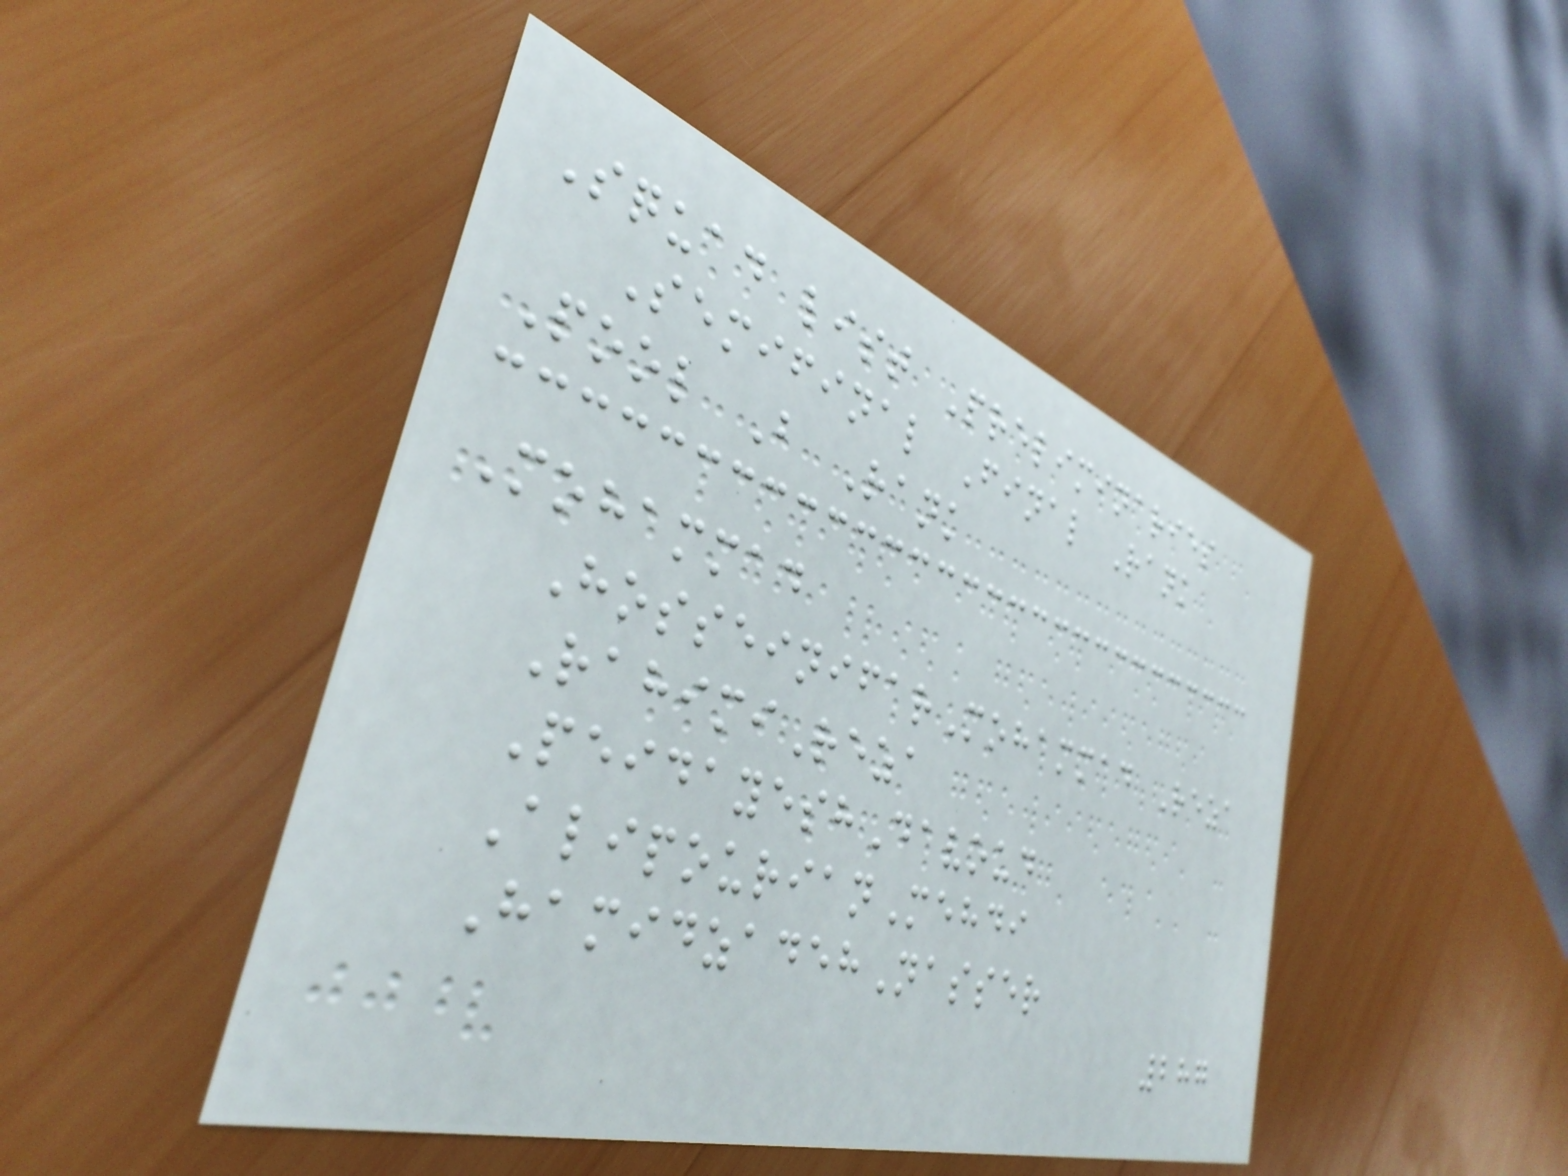Squad list Preliminaries
Semifinal Final Rank
Pool B Rank
Mohammad
HosseinifarMohammad Reza
RahimiReza
PeidayeshDavoud
AlipourianMehdi
HamidzadehNasser
287
